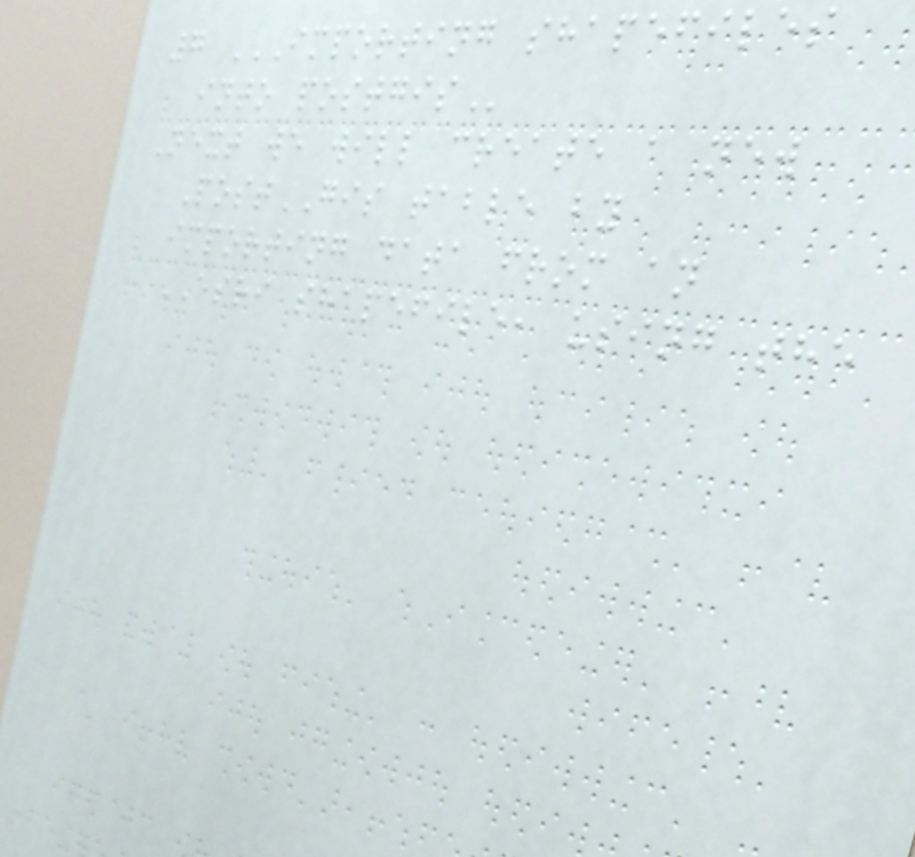7 IMPORTING SHAPEFILES
INTO POSTGIS
Next we will create a new
PostGIS table by
importing data from an
ESRI shapefile, using the
